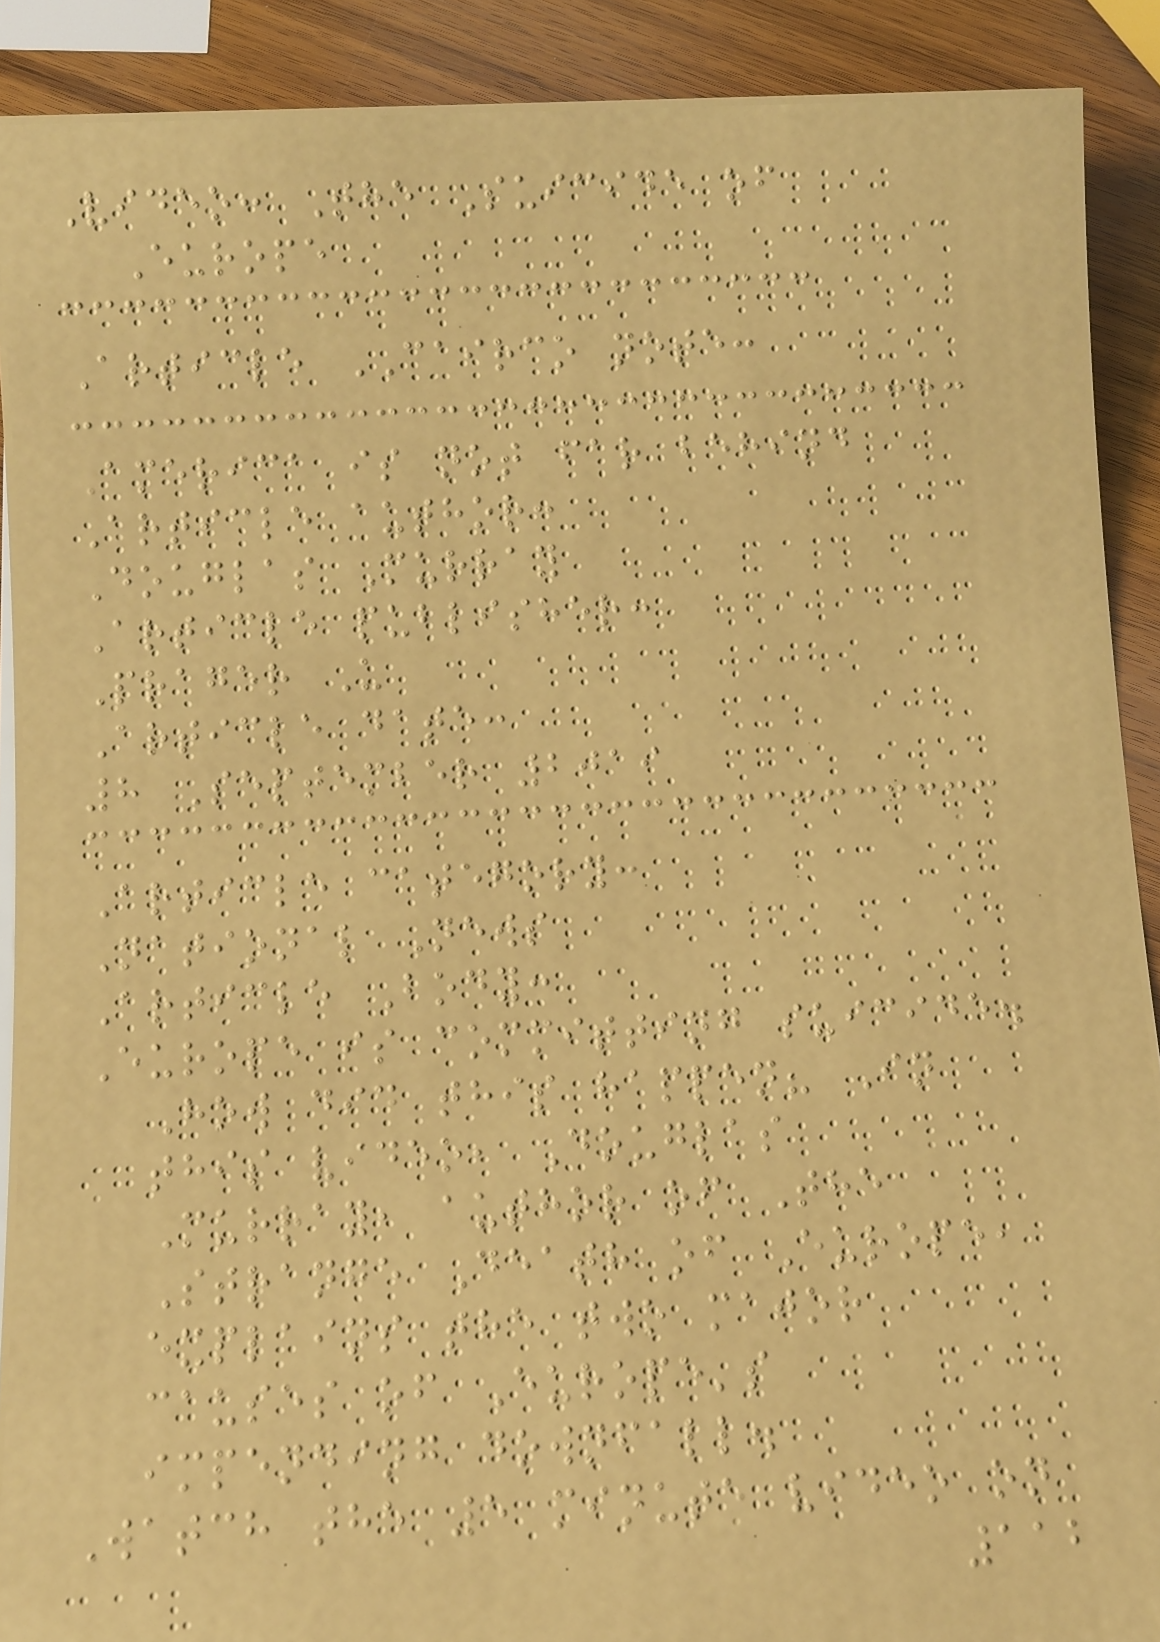Video: The Suicide of
Europe
Article CAIRCO note:
America is not far behind
Article author:
Douglas Murray
Article publisher:
Prager U
Article date:
8 September 2019
Article category:
National News
Article Body:
Europe is committing suicide.
How did this happen? In
this video, Douglas
Murray, author of The
Strange Death of Europe,
explains the two major
causes of Europe's
impending downfall.
Watch the 5 minute video on
112
